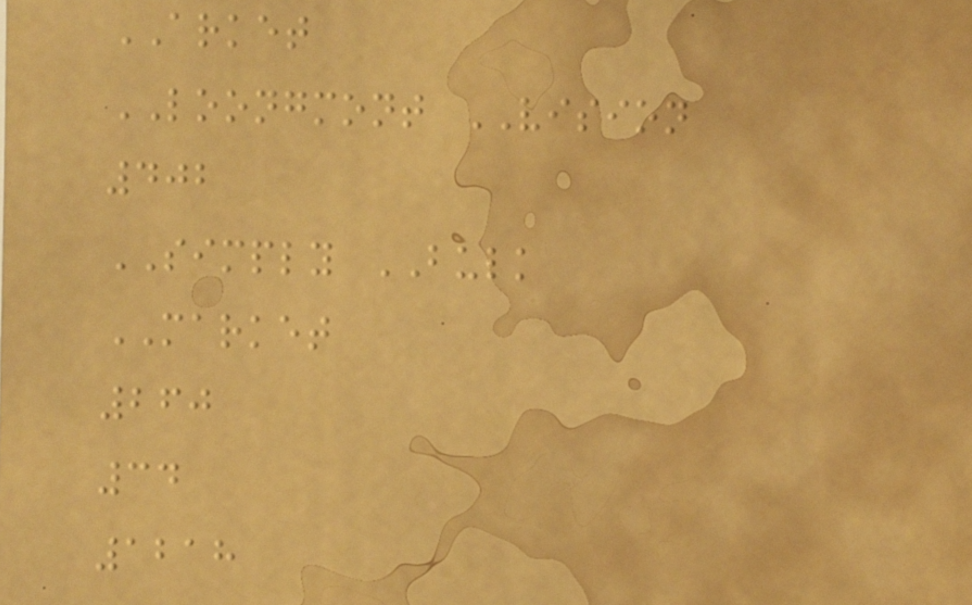ARKET
LOONGMONT VISION
402
SIMPLY BULK
MARKET
260
34
1218
